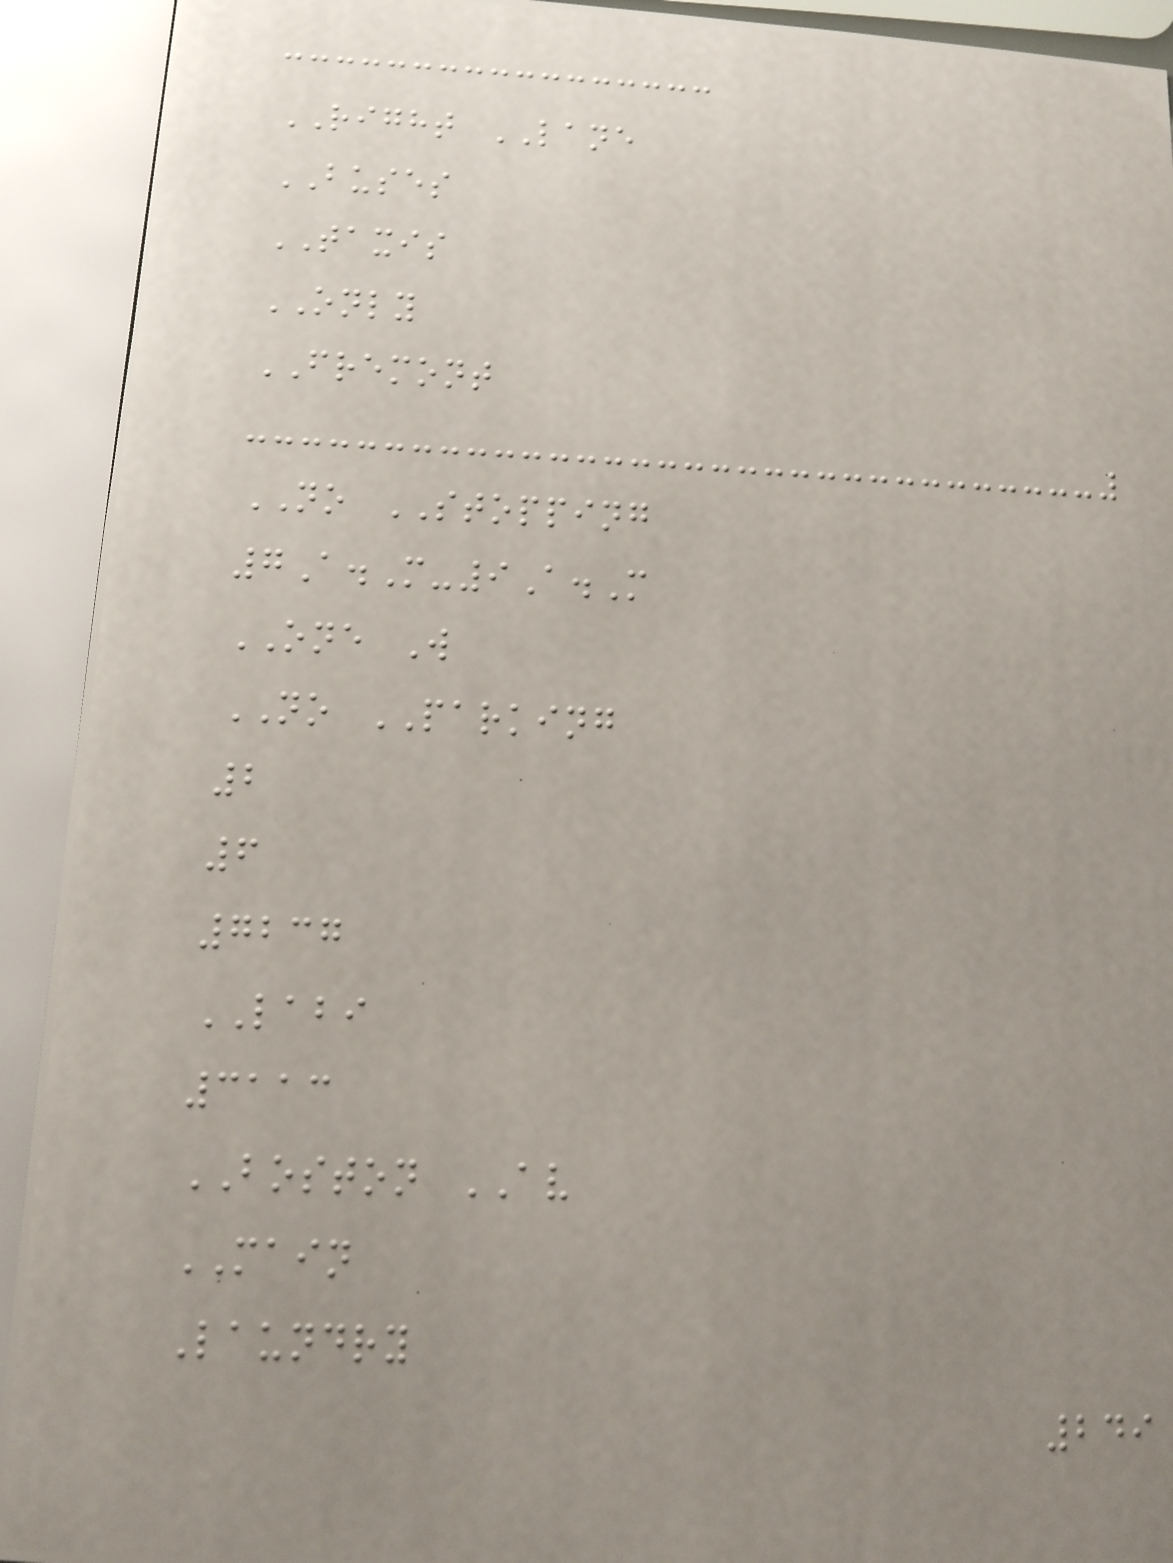RIGHT LANE
BUSES
TAXIS
ONLY
FREMONT
NO STOPPING
7A.M-9A.M
ONE W
NO PARKING
2
6
7237
LABI
3113
BOSTON AV
MAIN
Laundry
249
